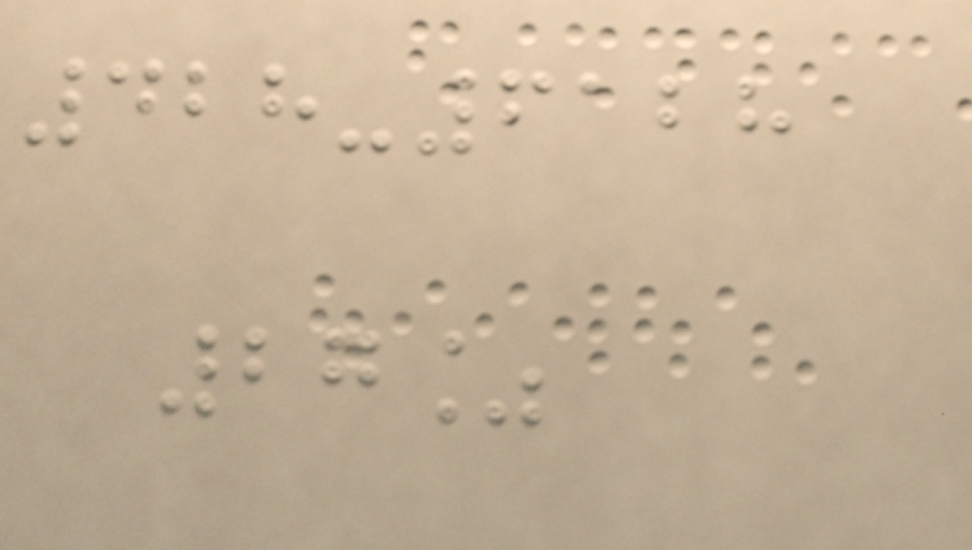428-6128
27%
